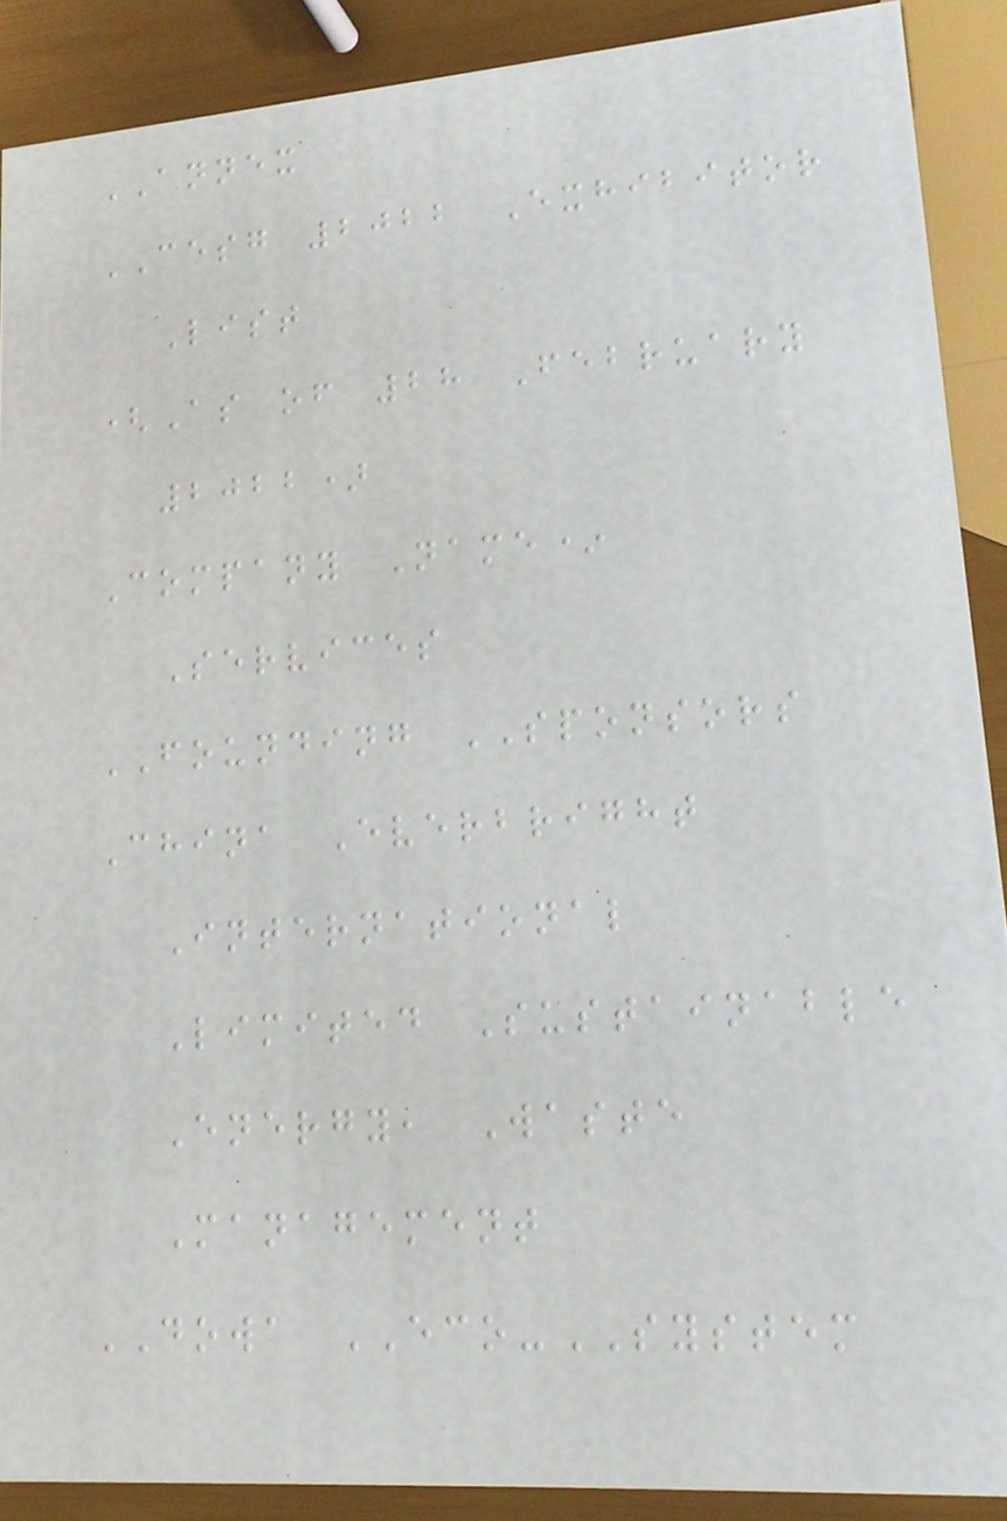ANNEX
CESG 2022 Exhibitor
List
(As of 28 February
2022)
Company Name*
Services
FOUNDING SPONSORS
China Everbright
International
Limited Sustainable
Energy, Waste
Management
DOWA ECO-SYSTEM
